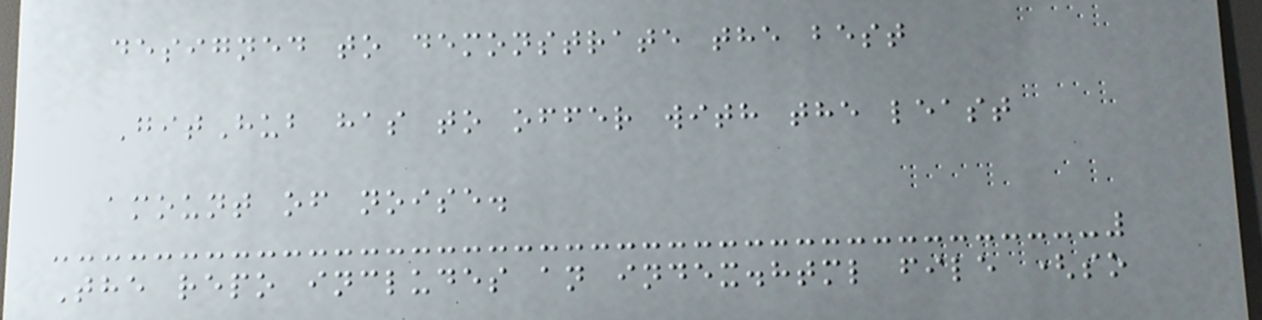designed to demonstrate the best
GitHub has to offer with the least
amount of noise.
The repo includes an index.html file (so
